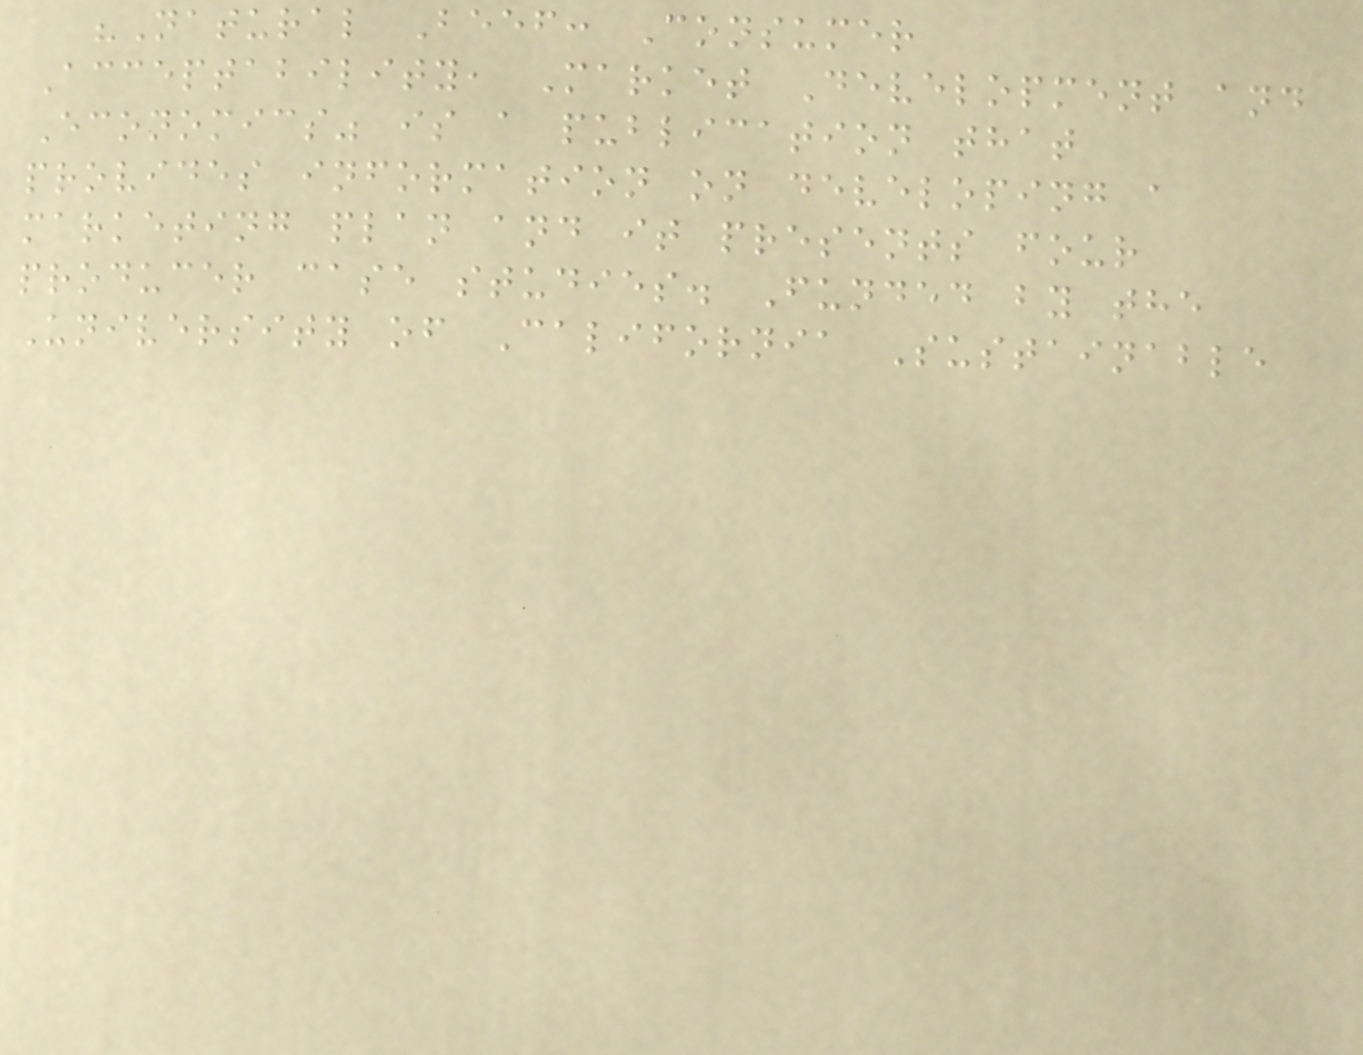"Natural Beef: Consumer
Acceptability, Market Development and
Economics" is a publication that
provides information on developing a
marketing plan and it presents four
producer case studies. Funded by the
University of California Sustainable
